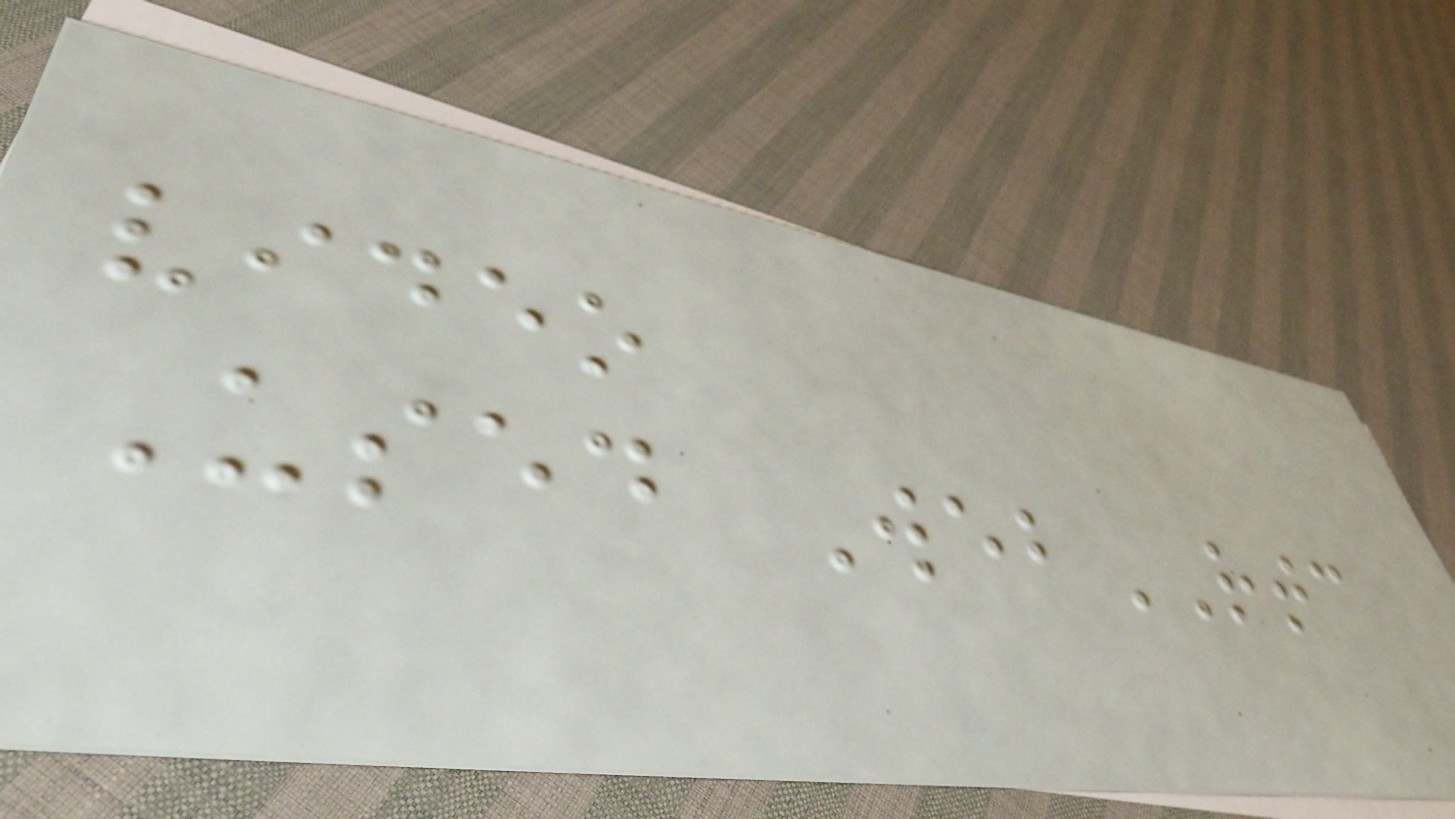video
Used WebRTC
